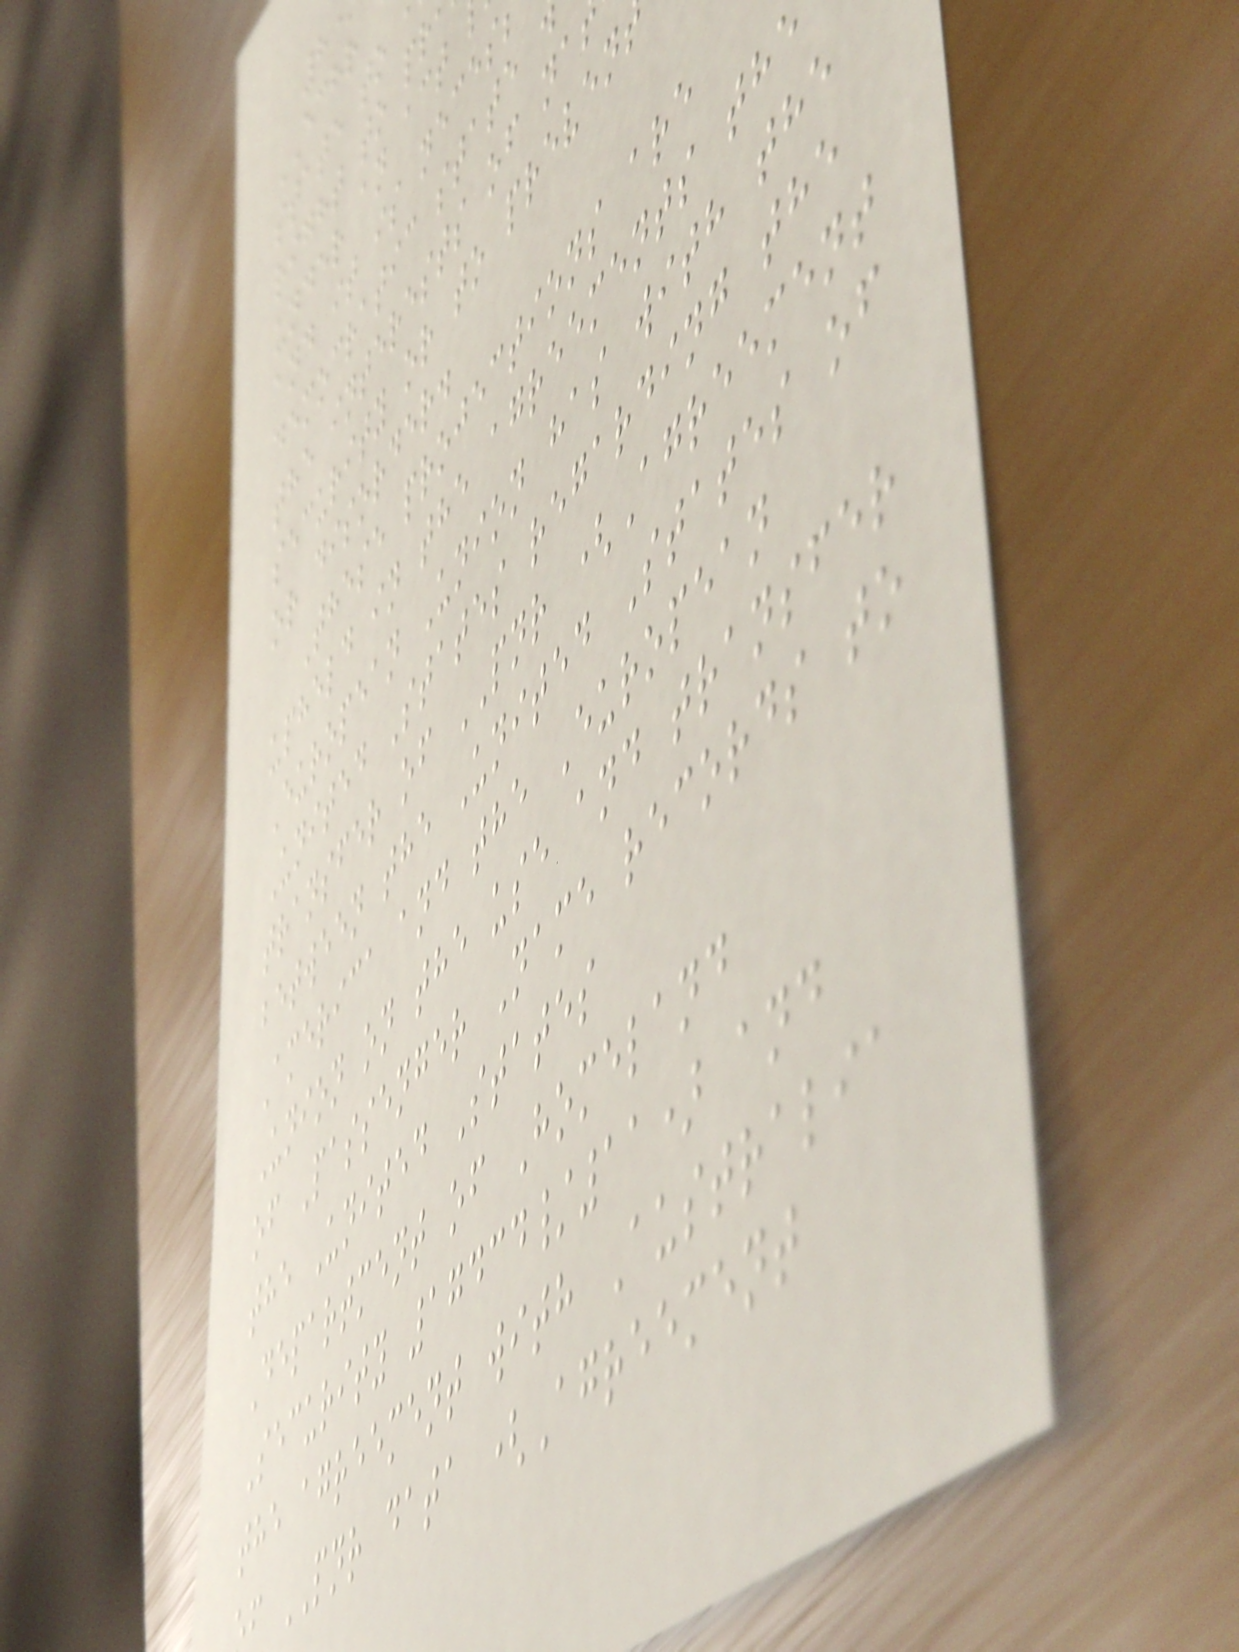state to
right to pr
under an act
and it is neces
democratic state
the interests of na
security or to preven
or disorder.
These projections are
upheld in the agreements the
European Union has with the
United States regarding the
transfer of PNR (Agreement
between the United States of
America and the European
Union on the use and transfer
of Passenger Name records to
the United States
Department of Homeland
Security 17434/11) and
the agreement with Australia
f PNR data (Agreement
